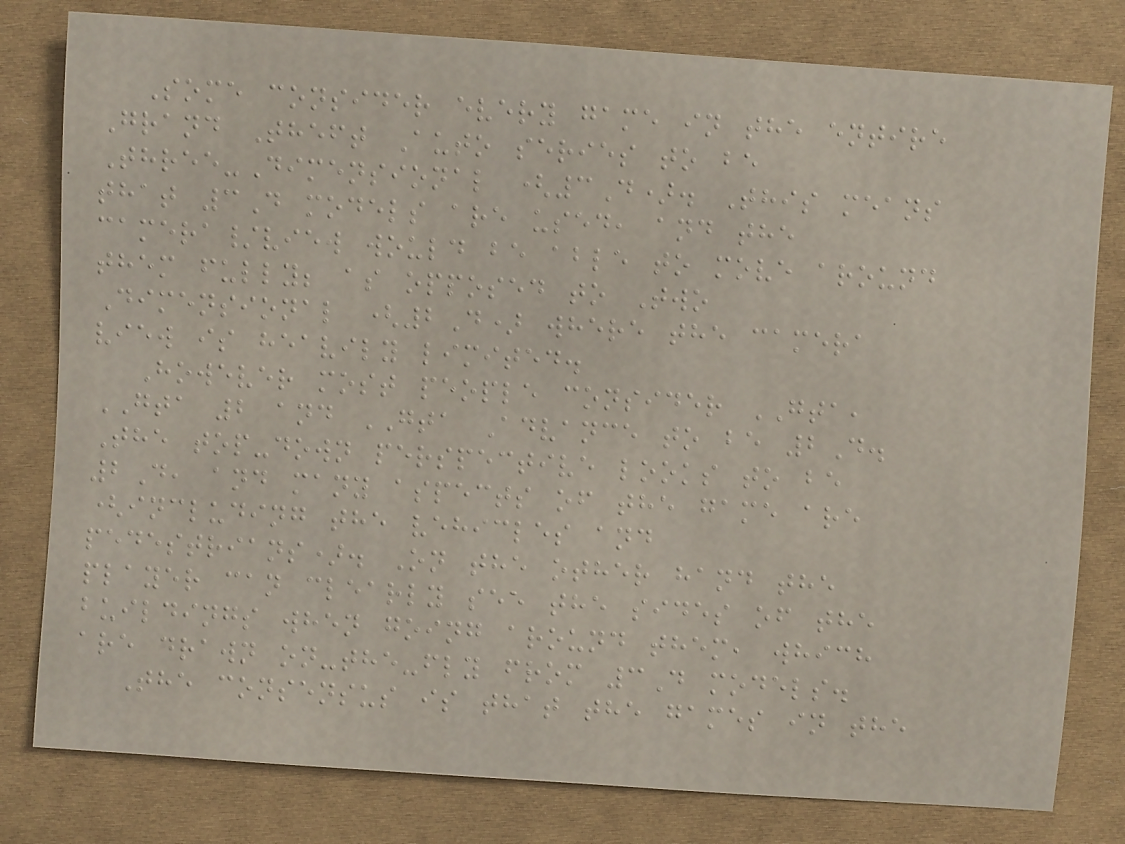Some consider every game in the entire
Grand Theft Auto series to be
Three-Dimensional (3D). This means
that 3D models are used, and the
camera/view would be able to move around
them fully; as opposed to Two
Dimensional (2D) where the camera
view is heavily limited.
However most people consider GTA,
GTA 2 and GTA Advance to be 2D.
The top-down perspective looks to be
2D, and many aspects of the game are
(including the vehicles and
pedestrians). On the other hand the
player can clearly see the sides of the
buildings when going around them, which
are drawn on-the-fly from 3D models.
The consensus is that the games in the
